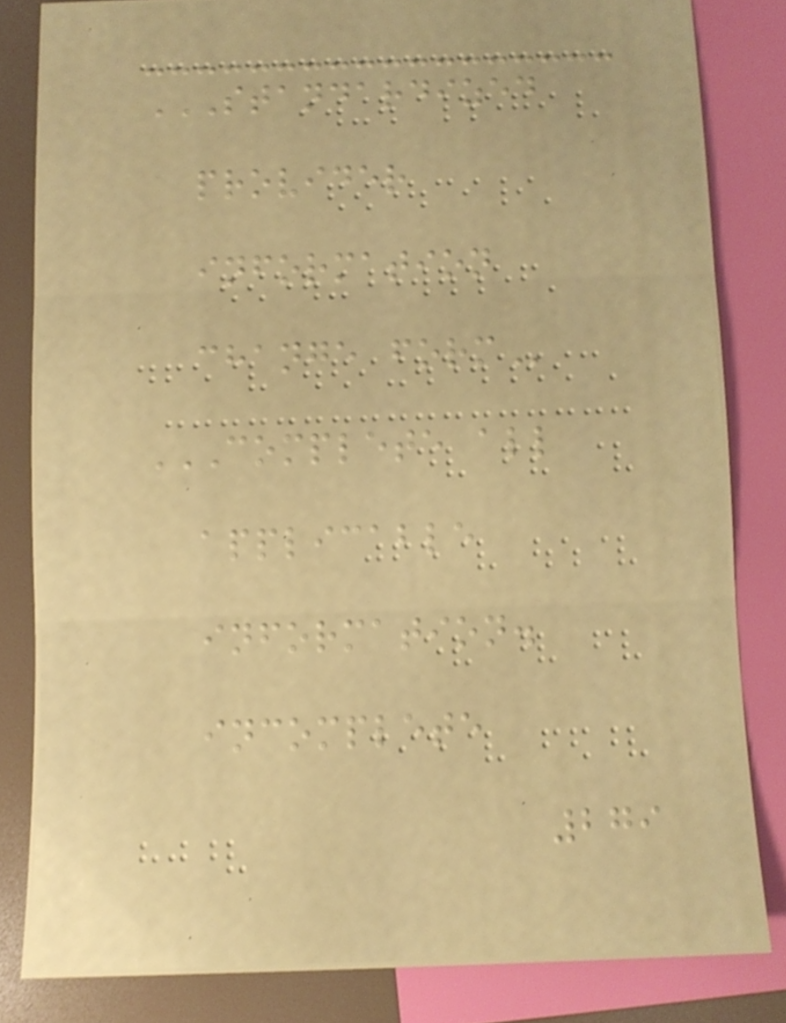STANDARDIZED
PROVIDER
INFORMATION
CHANGE FORM
COMPLETE ALL
APPLICABLE
INFORMATION.
INCOMPLETE
279
